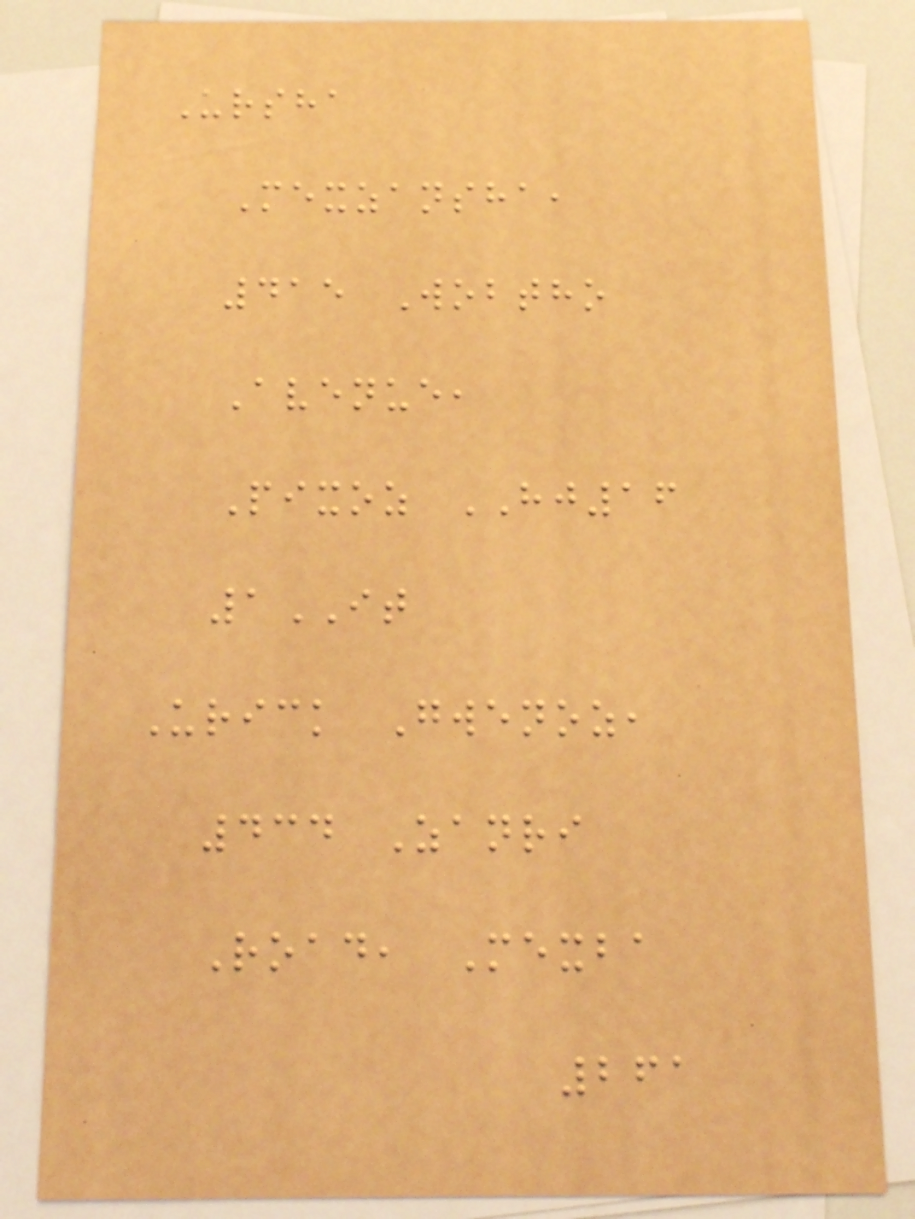Ursha
Mexzansha,
415 Wobtho
Avenue,
Pixoz HJ16
1IT
Urick Gwenoz,
434 Zanri
Road, Mexba
261
